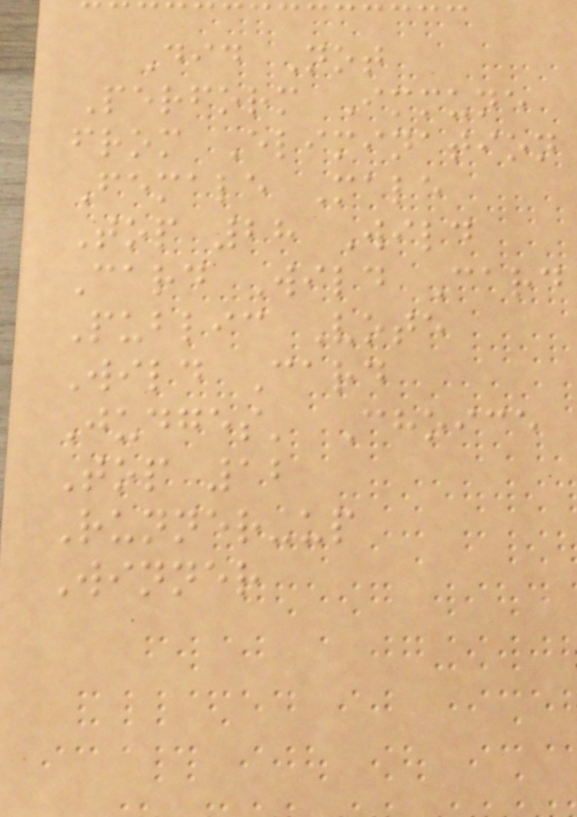Did Not
Perform Immune
from Elimination
Female Male
Top 28 Wild
Card Wild Card
Public Vote
Wild Card
Judges' Choice
Top 12
Runner-up
Winner
